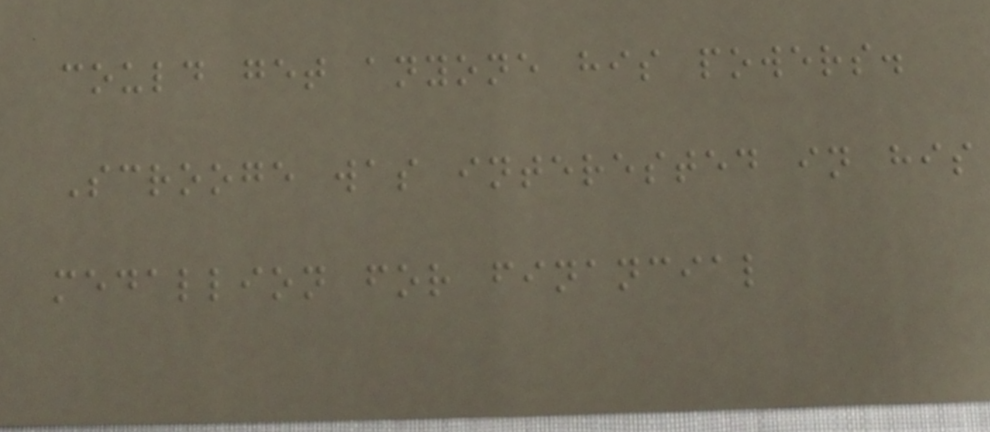could get anyone his powers.
Scrooge was interested in his
medallion for financial
